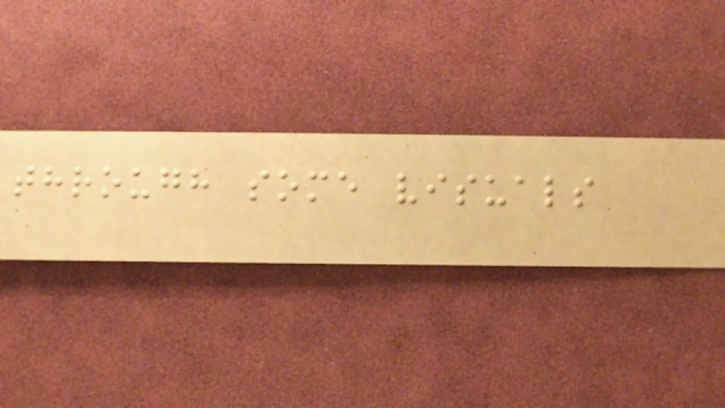through some visuals
